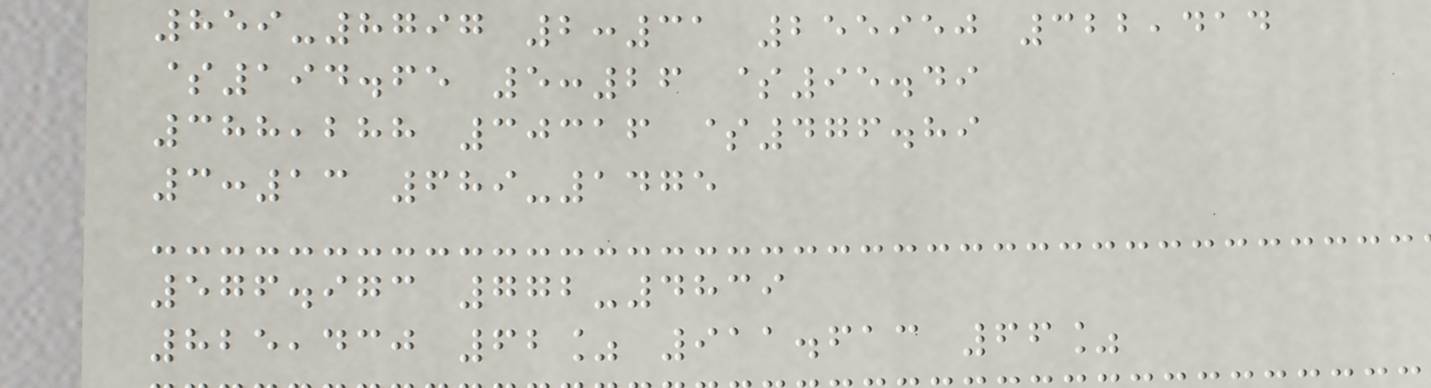859-8797 2:31 255950 322,414
$194.65 5:26 $95.49
388,288 30316 $476.89
3:13 689-1475
576.973 772-4839
825,430 62% 911.613 66%
